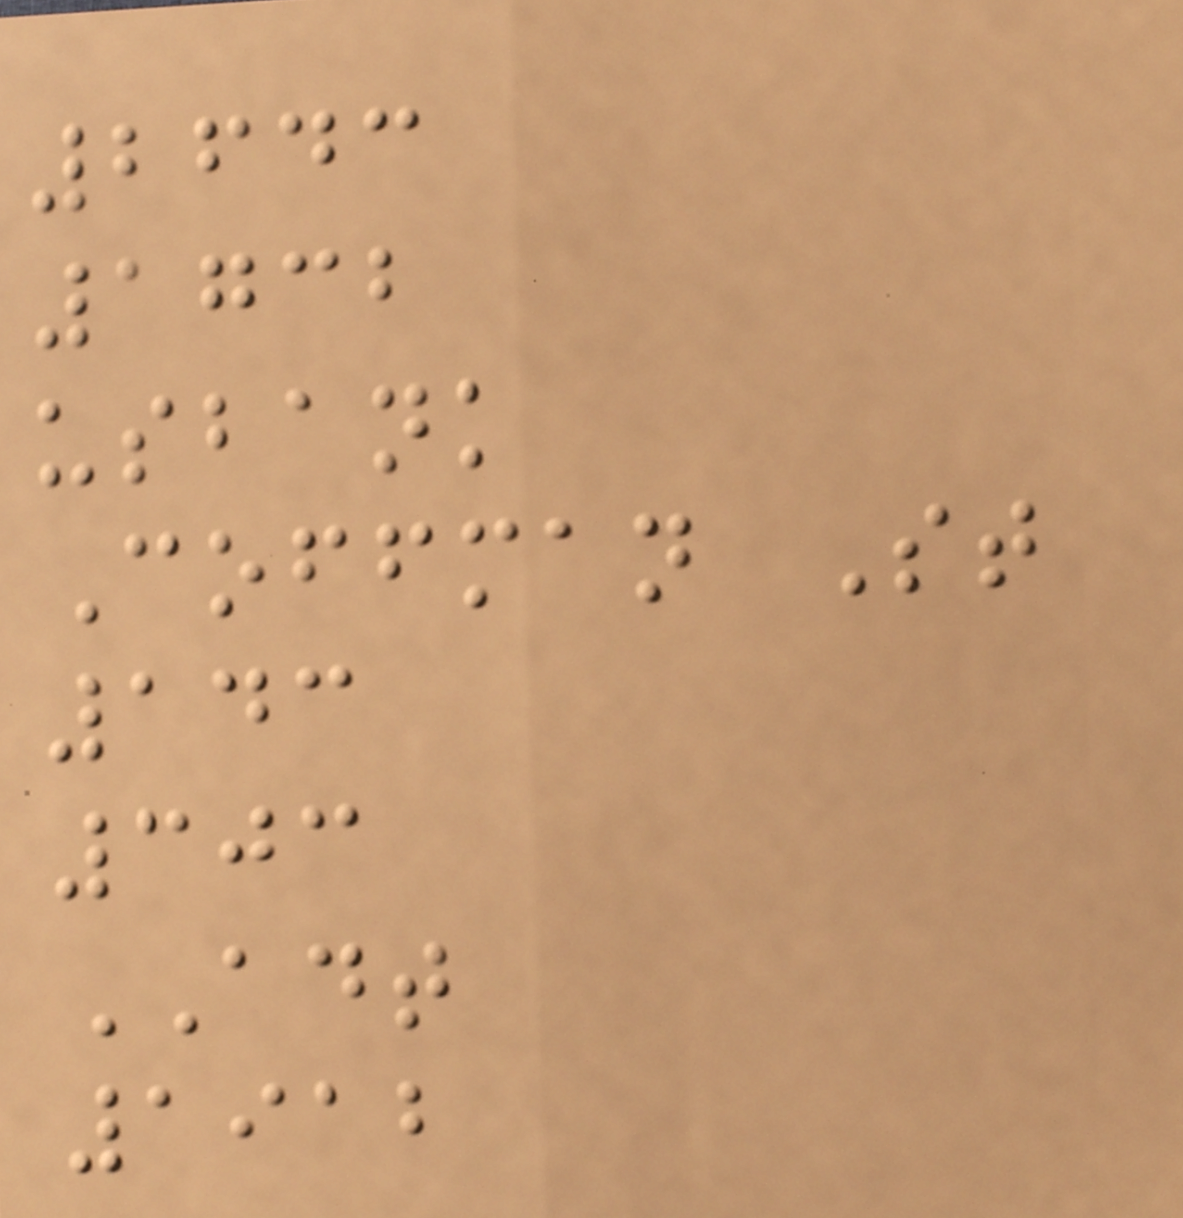2643
1732
usbank
Coffman St
143
303
ADT
1912
